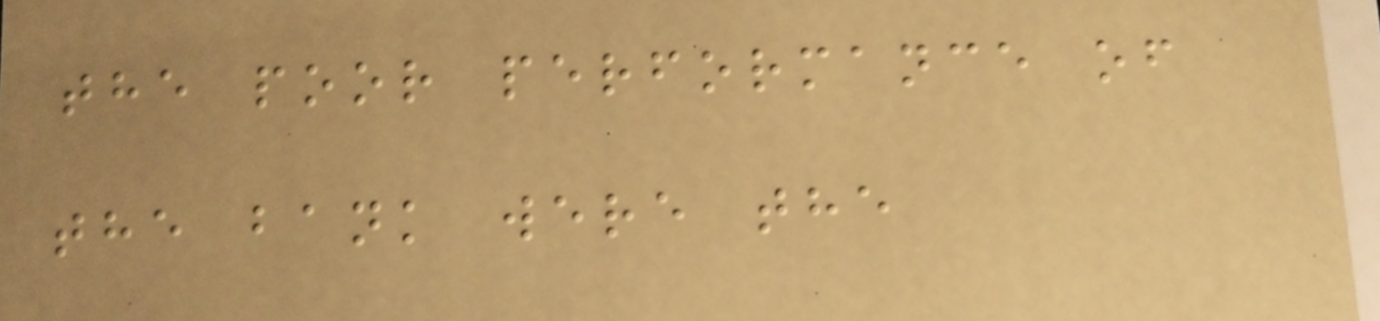the poor performance of
the bank were the
